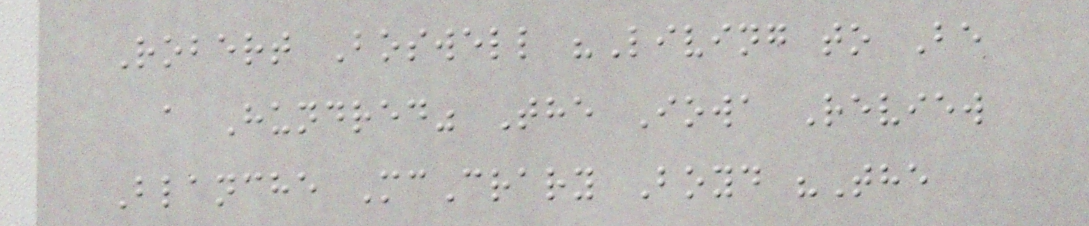Robert Boswell "Living to Be
a Hundred" The Iowa Review
Blanche McCrary Boyd "The
